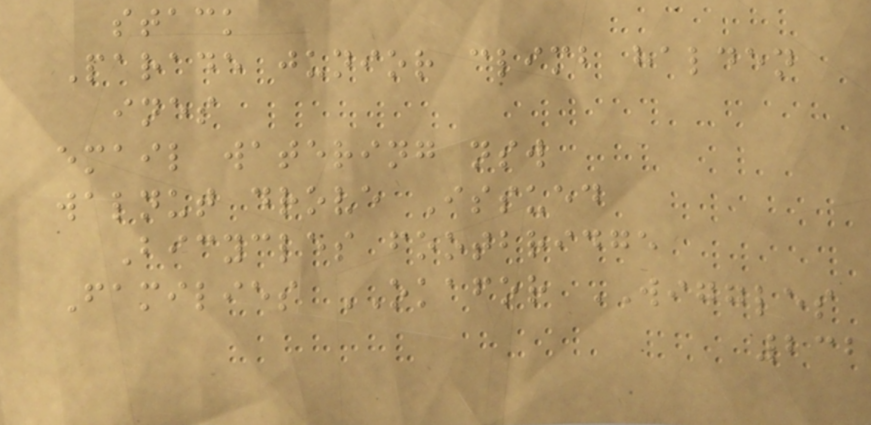stack
Parade junior climb halden
ines
email watering nsw
walnut drove Issued
Bicycles footbridge
Families OKAFOR WIGGLES
232
